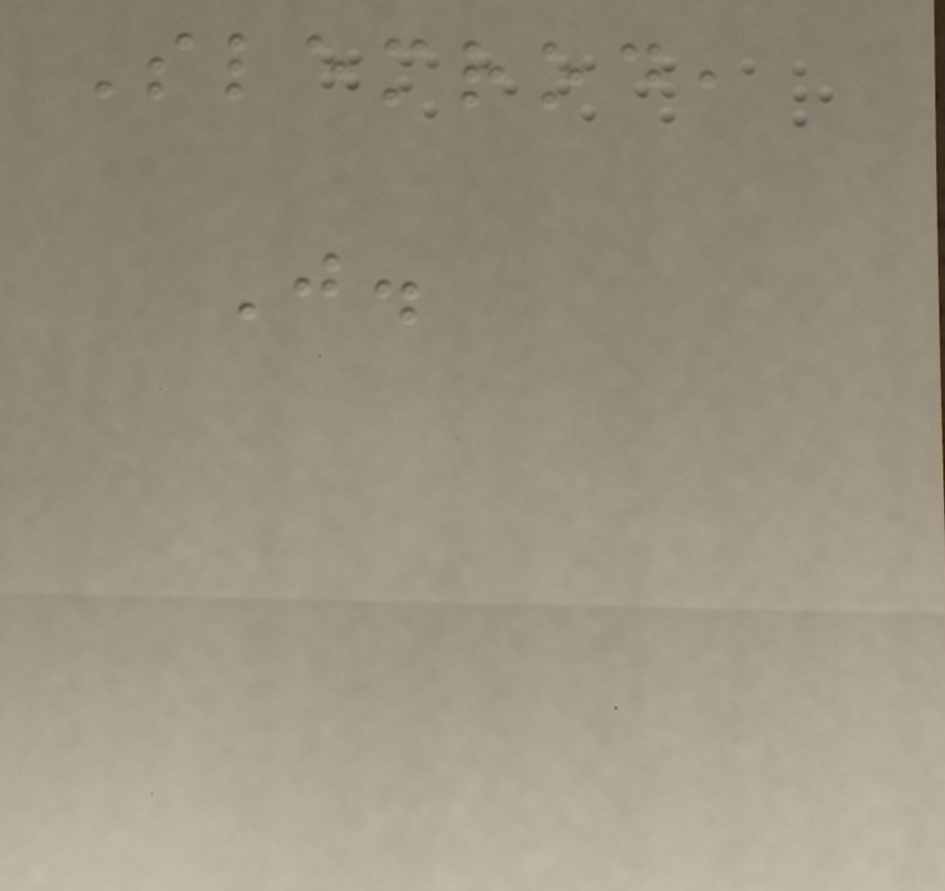Slemrod,
J.
